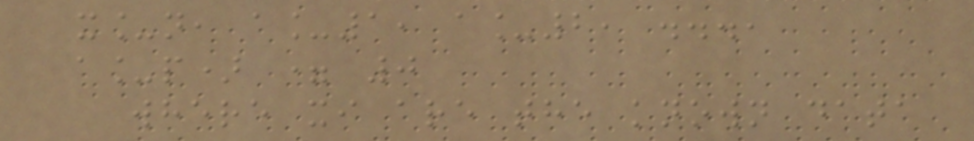x_n, a_1, a_2, ...,
a_p) = 0
where xi are the known data
